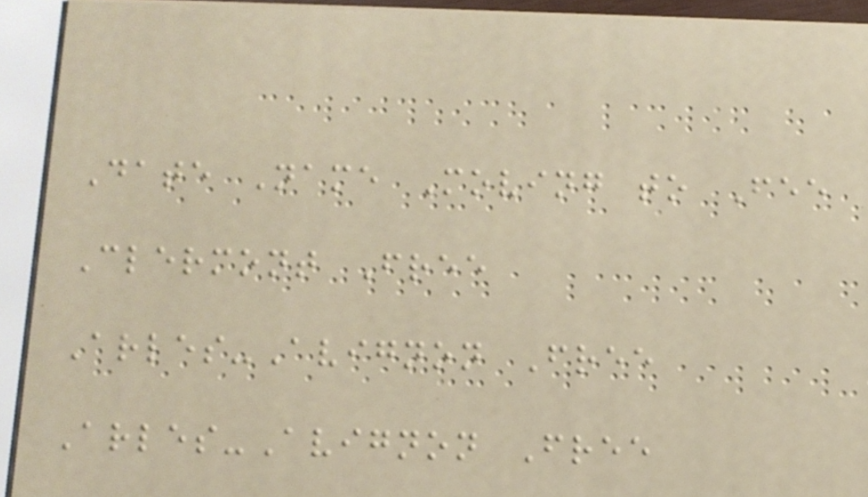Date Name Moving to Fee
Clermont Free
Arles-Avignon Free
Arles-Avignon Free
